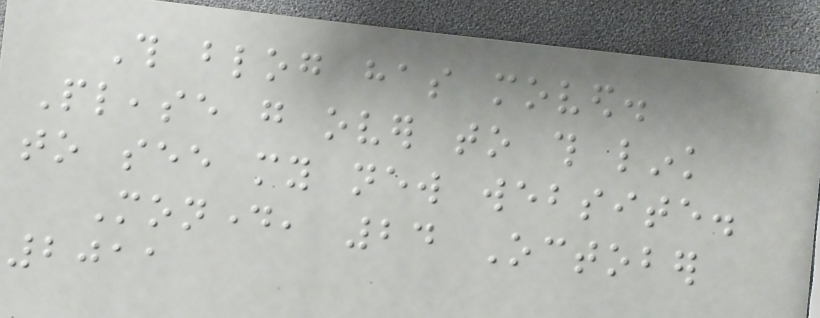This blog has moved.
Please go over to this link
to see my new website.
Monday, 24 October
2011
